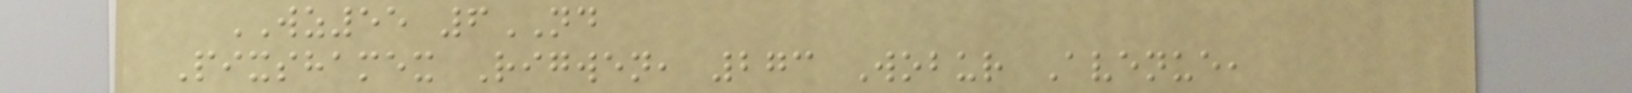WZ55 6ND
Pixshamex Rigwen, 273 Wobur Avenue,
